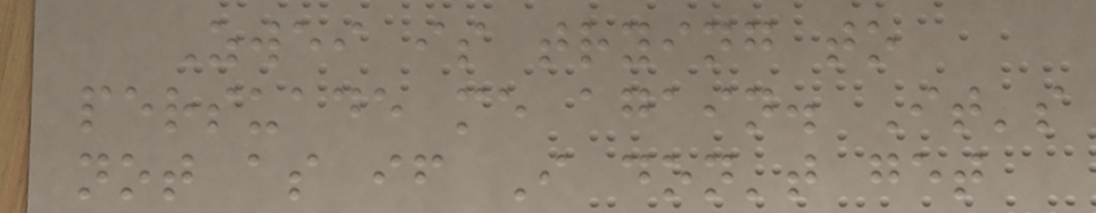Zwei is trying to
persuade me again. It's
not as if I don't get
